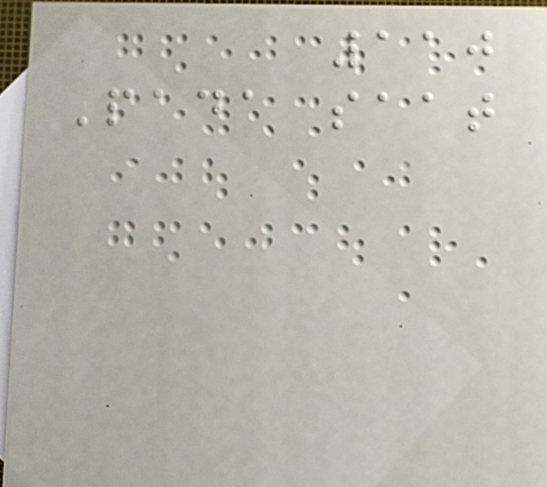110
Pada saat
